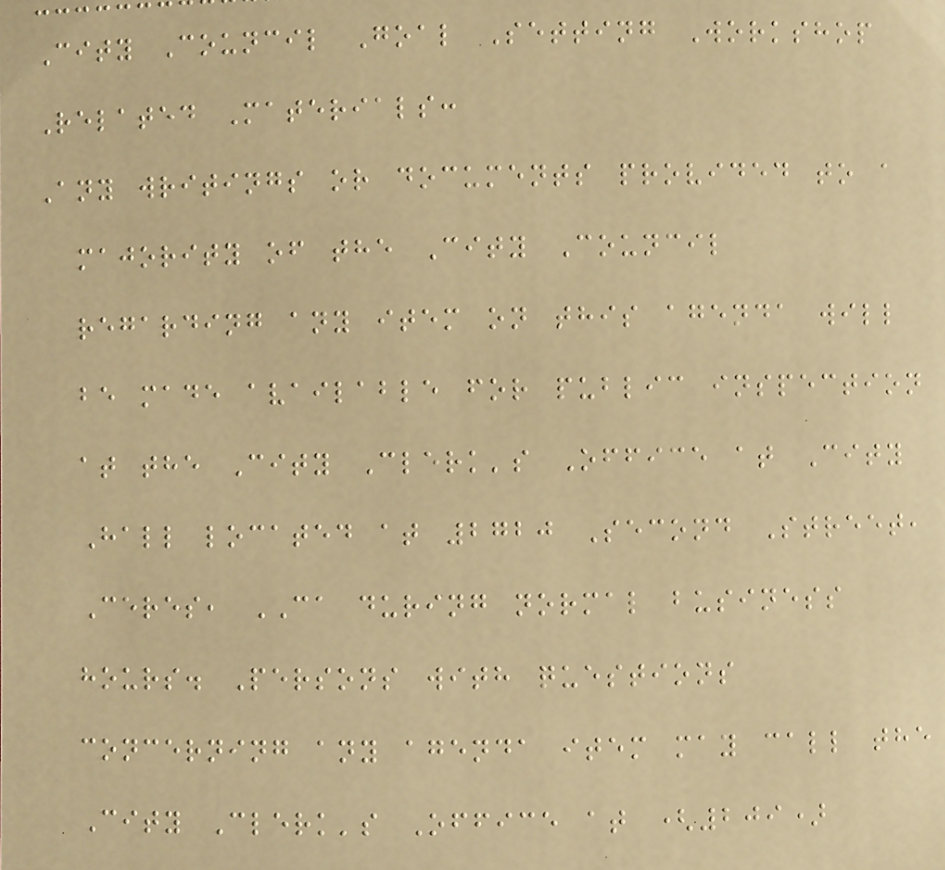City Council Goal Setting Workshop
Related Materials:
Any writings or documents provided to a
majority of the City Council
regarding any item on this agenda will
be made available for public inspection
at the City Clerk's Office at City
Hall located at 2720 Second Street,
Ceres, CA during normal business
hours. Persons with questions
concerning any agenda item may call the
City Clerk's Office at (209)
